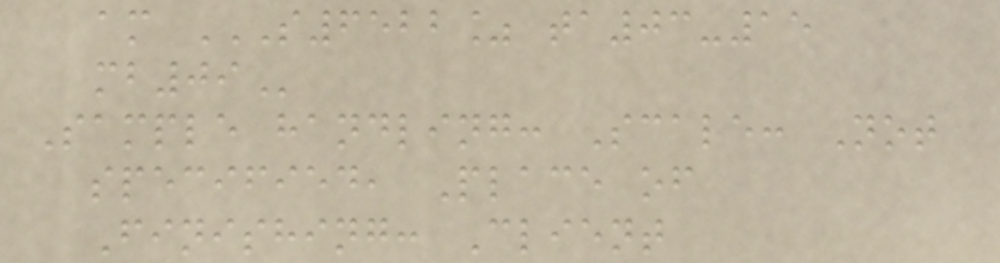am S6522% TA03-15
MB09
Sample handling: Scale: Not
specified, Place of
Finishing: Client
